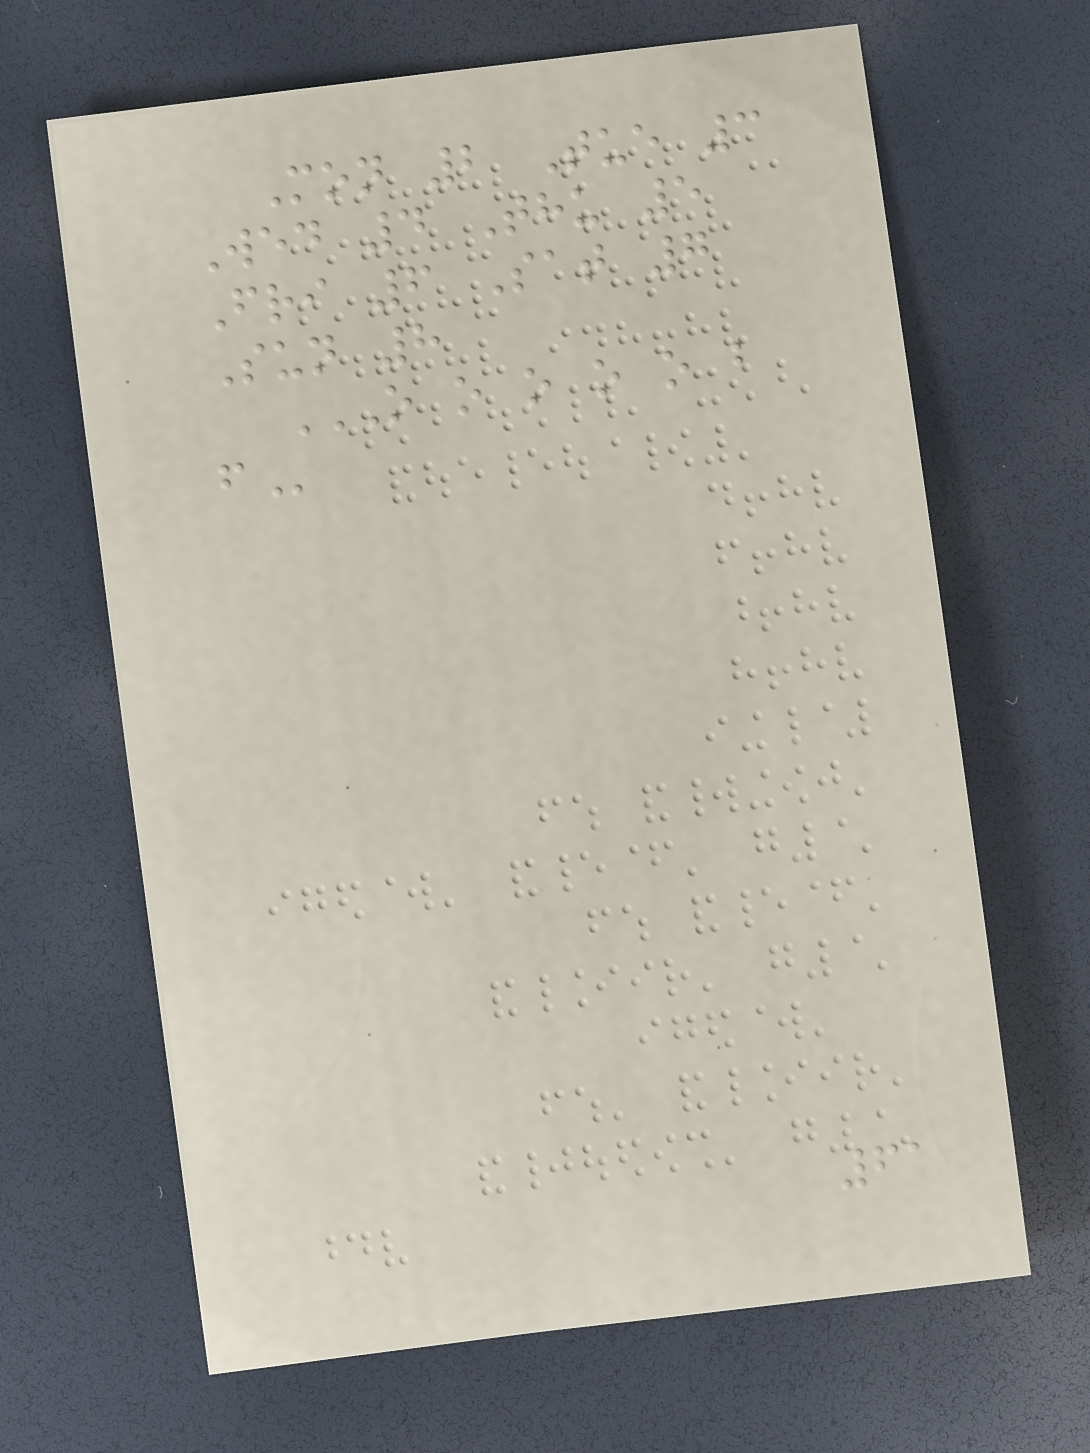Mon 2 Tue 3
Wed 4 Thu 5
Fri 6 Sat 7
Sun 8
O O O O O B
F
61
